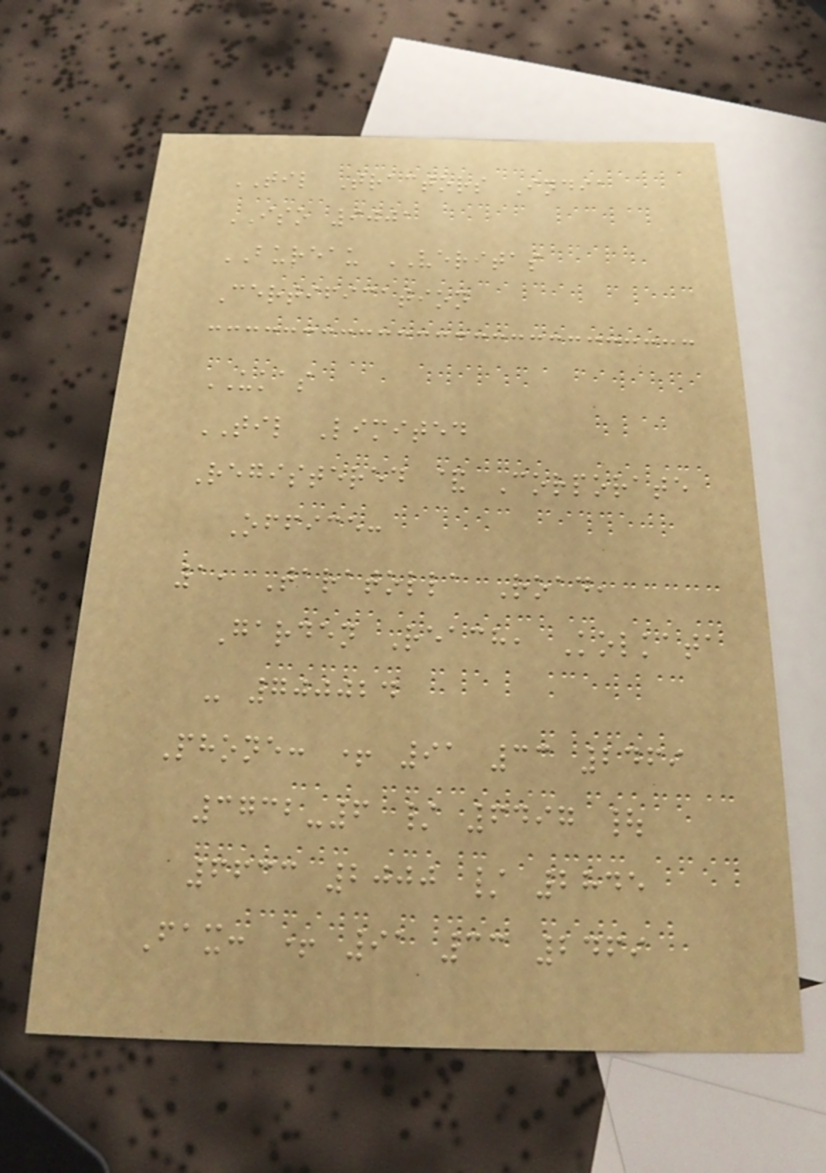TIL Tractors India
ISO 9001
BUREAU VERITAS
Certification
UKAS
TIL Limited
Registered & Corporate
Office:
1, Taratolla Road,
Garden Reach, Kolkata
- 700024
Phone: + 91 33 2469
3732-6 / 6497 |
6633 2000 / 2845
Fax: + 91 33 2469
